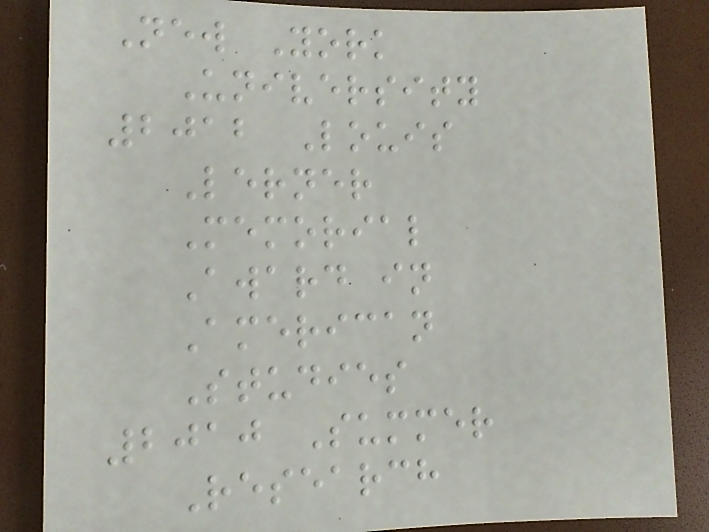New York
University
2012 Louis
Lerner
Memorial
Award in
American
Studies
2010 Summer
Research
